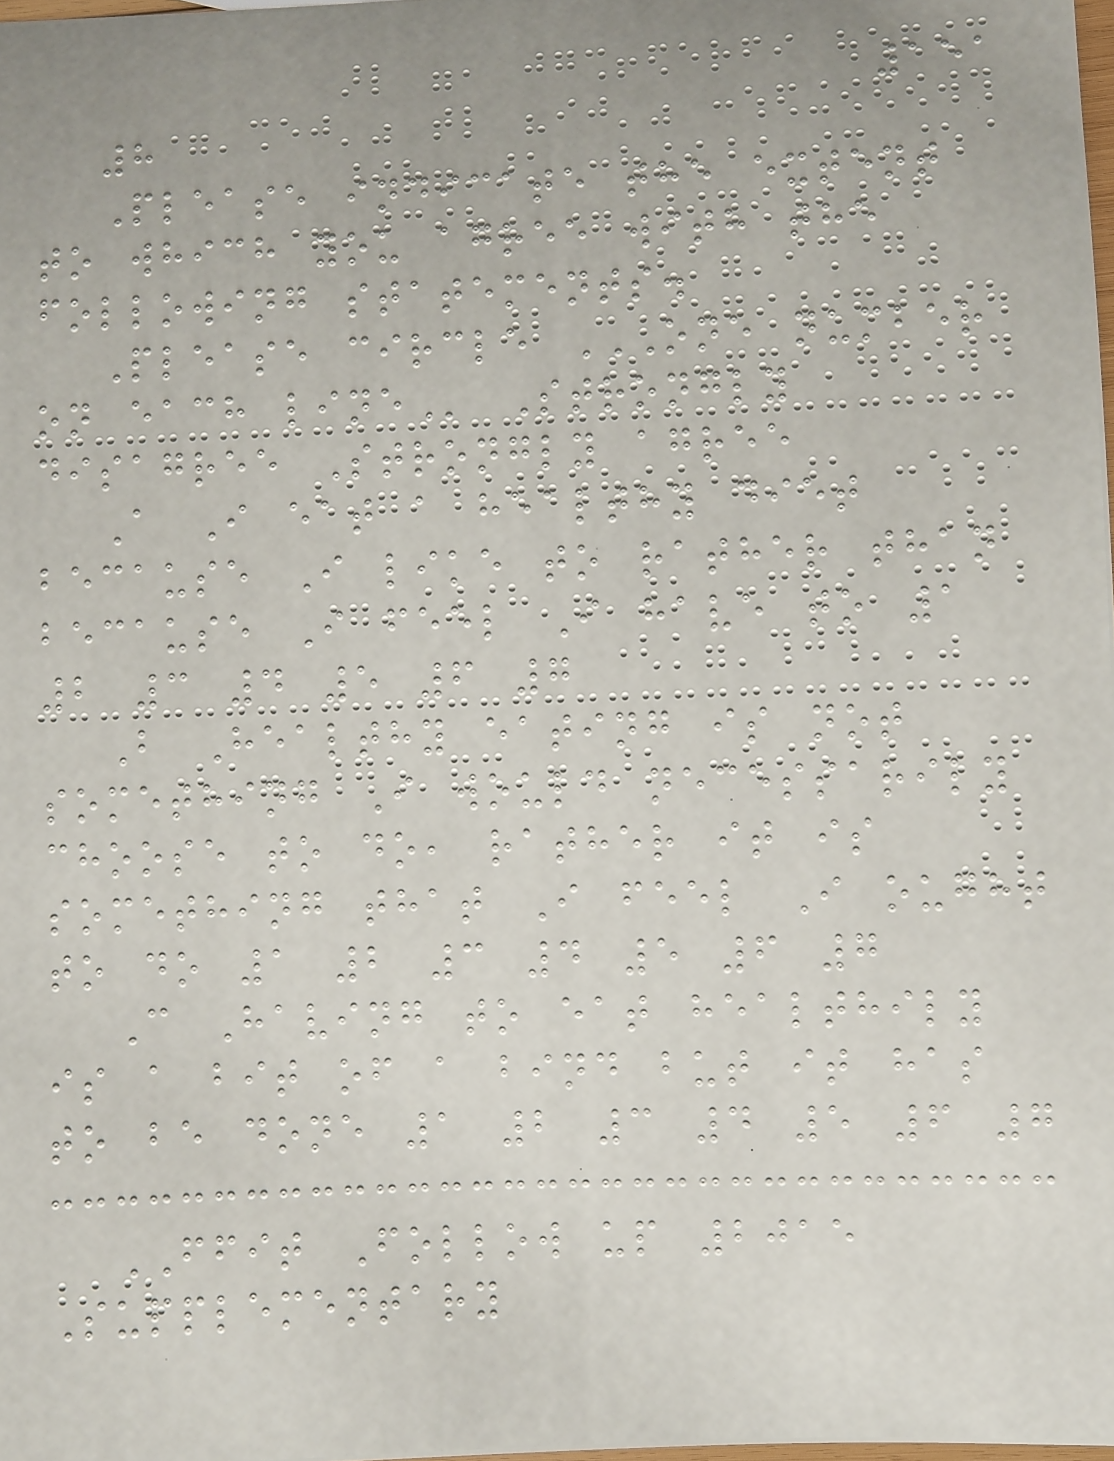151
8
Please indicate the extent
to which you agree with the
following statements.
Please circle ONE NUMBER
ON EACH LINE Strongly
disagree Strongly agree
A I eat a healthy diet
because I like to rather than
because I feel I have to 1
2 3 4 5 6 7
B Healthy eating is not
something I would necessarily
choose to do, rather it is
something that I feel I ought
to do 1 2 3 4 5 6 7
C Having to eat healthily
is a bit of a bind but it has
to be done 1 2 3 4 5 6 7
FFIT Follow up 2015
Supplementary
